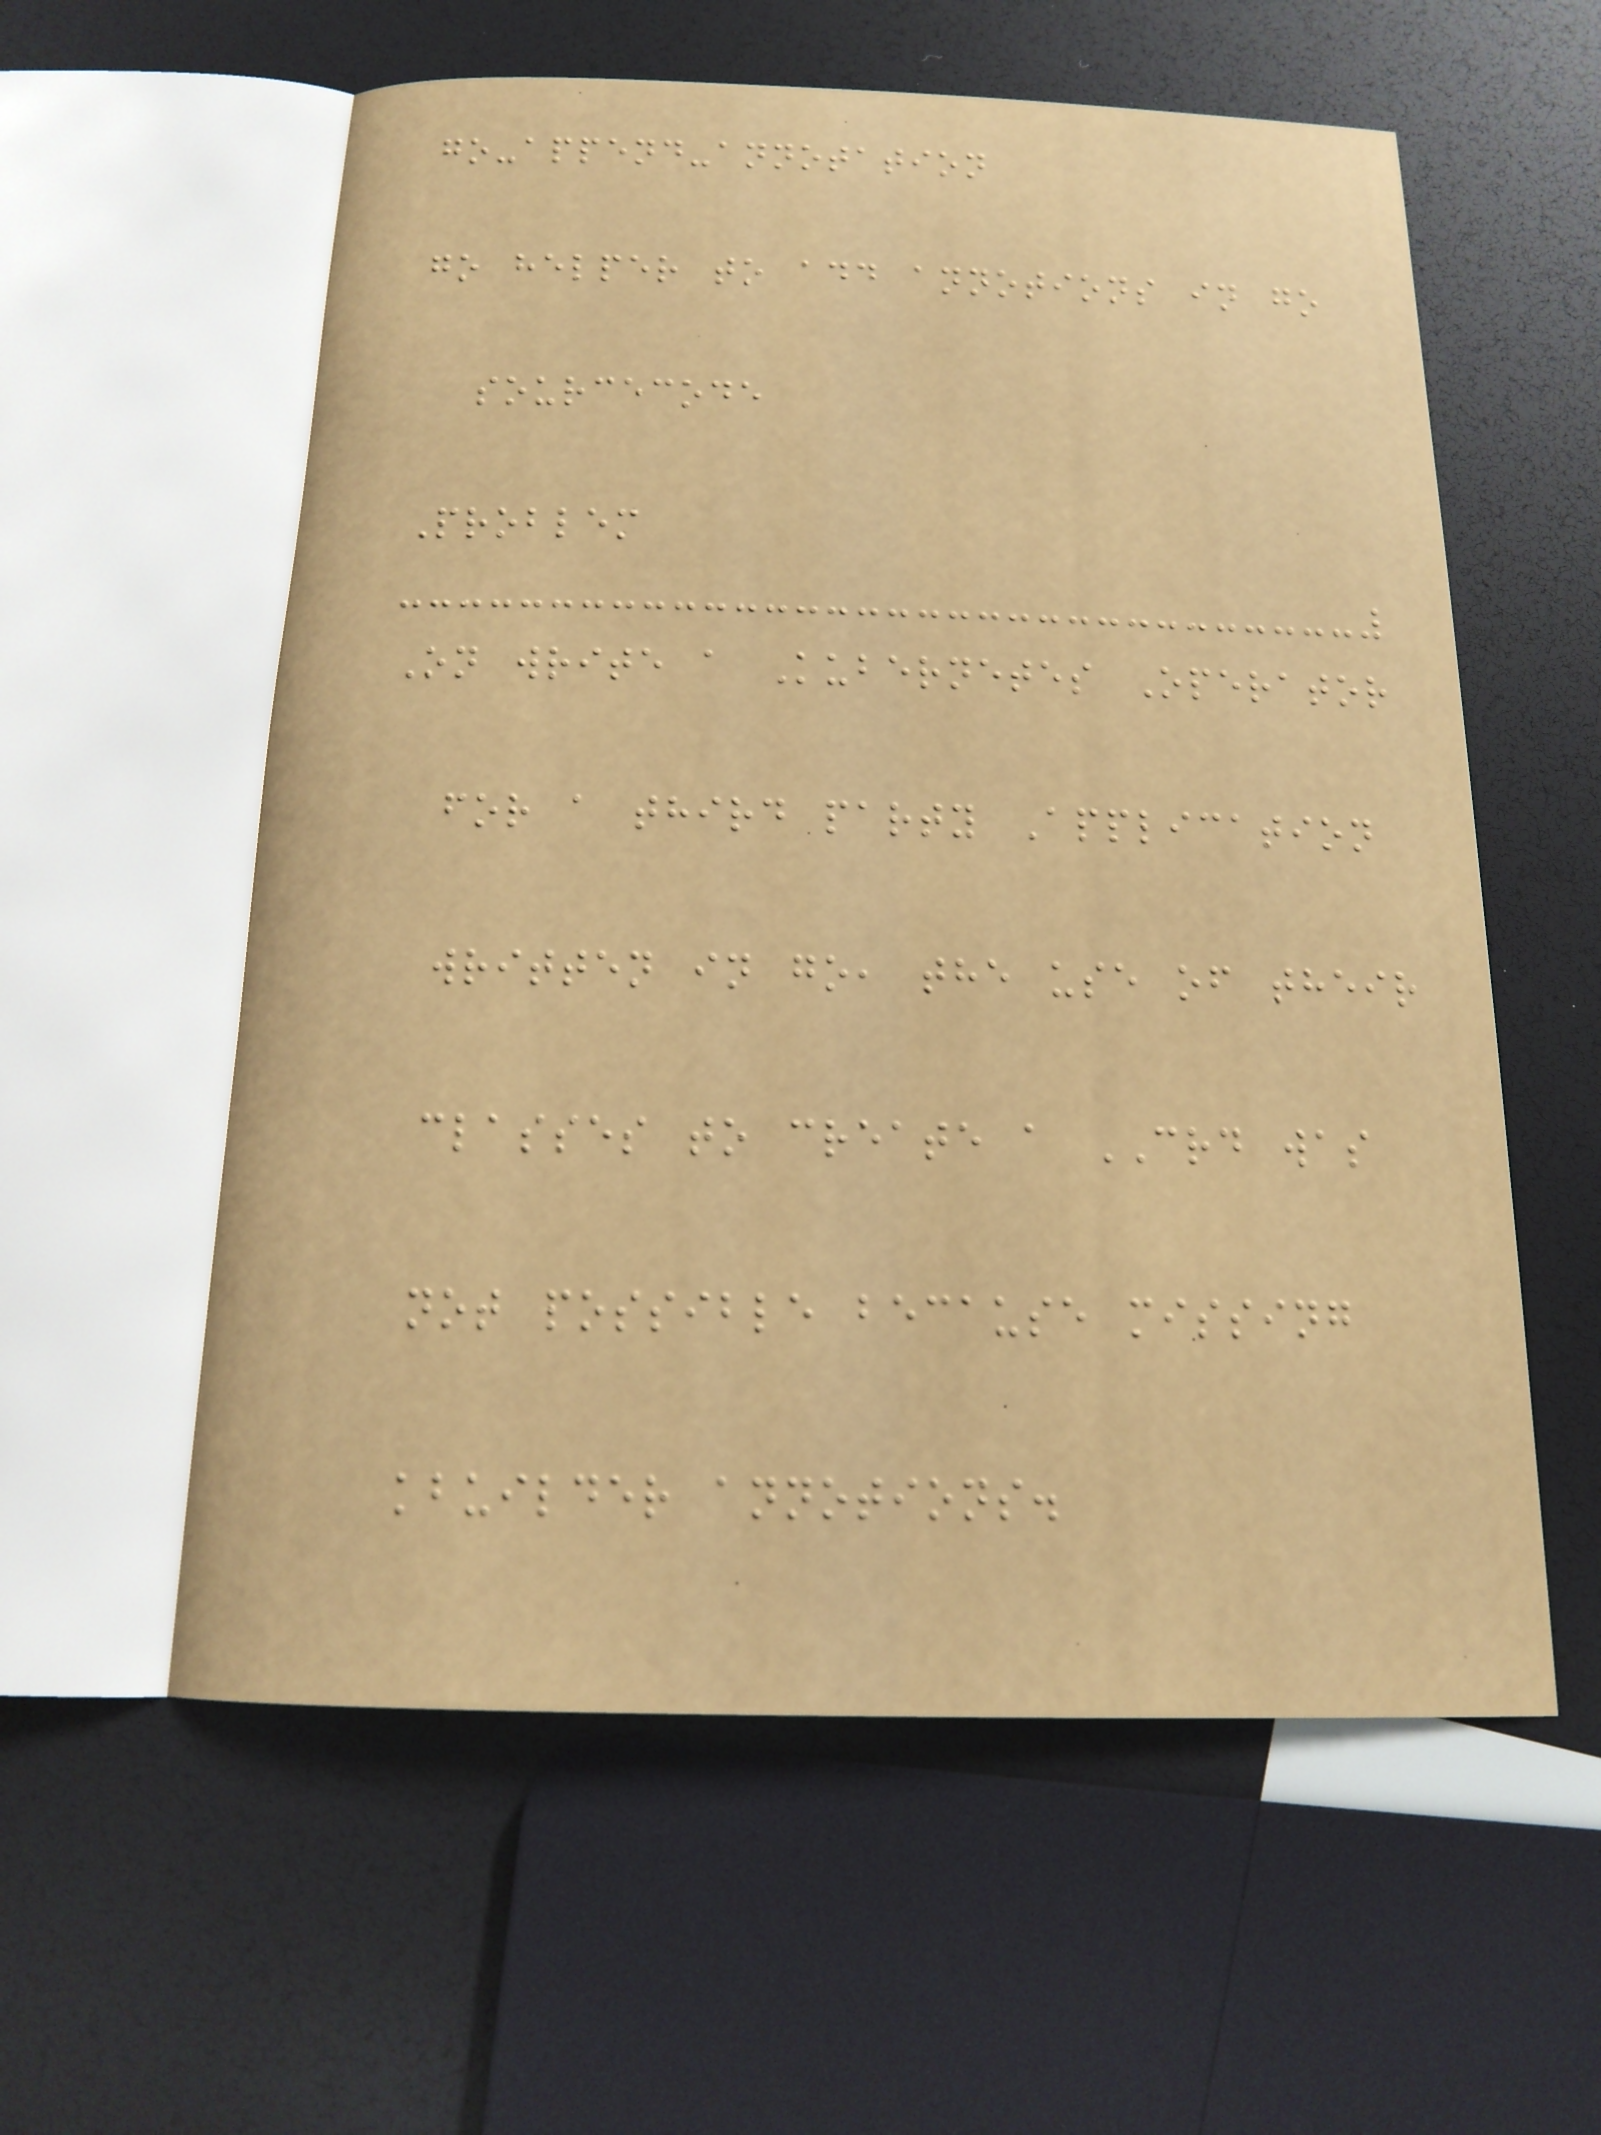go-append-annotation
go helper to add annotions in go
sourcecode
Problem
On write a Kubernetes Operator
for a third party Application
written in go, the use of their
classes to create a CRD was
not possible because missing
kbuilder annotions.
